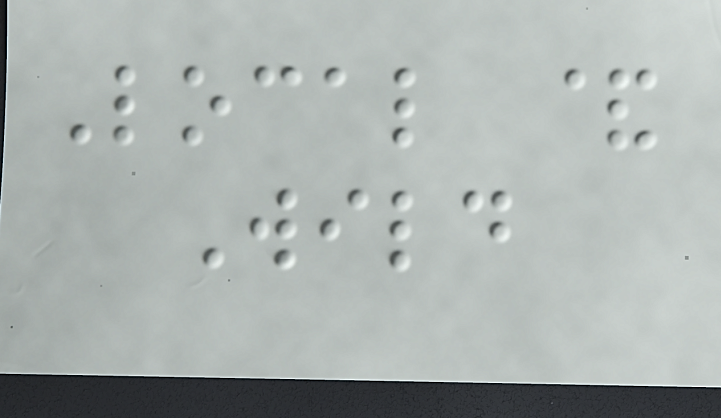Local &
Wild
